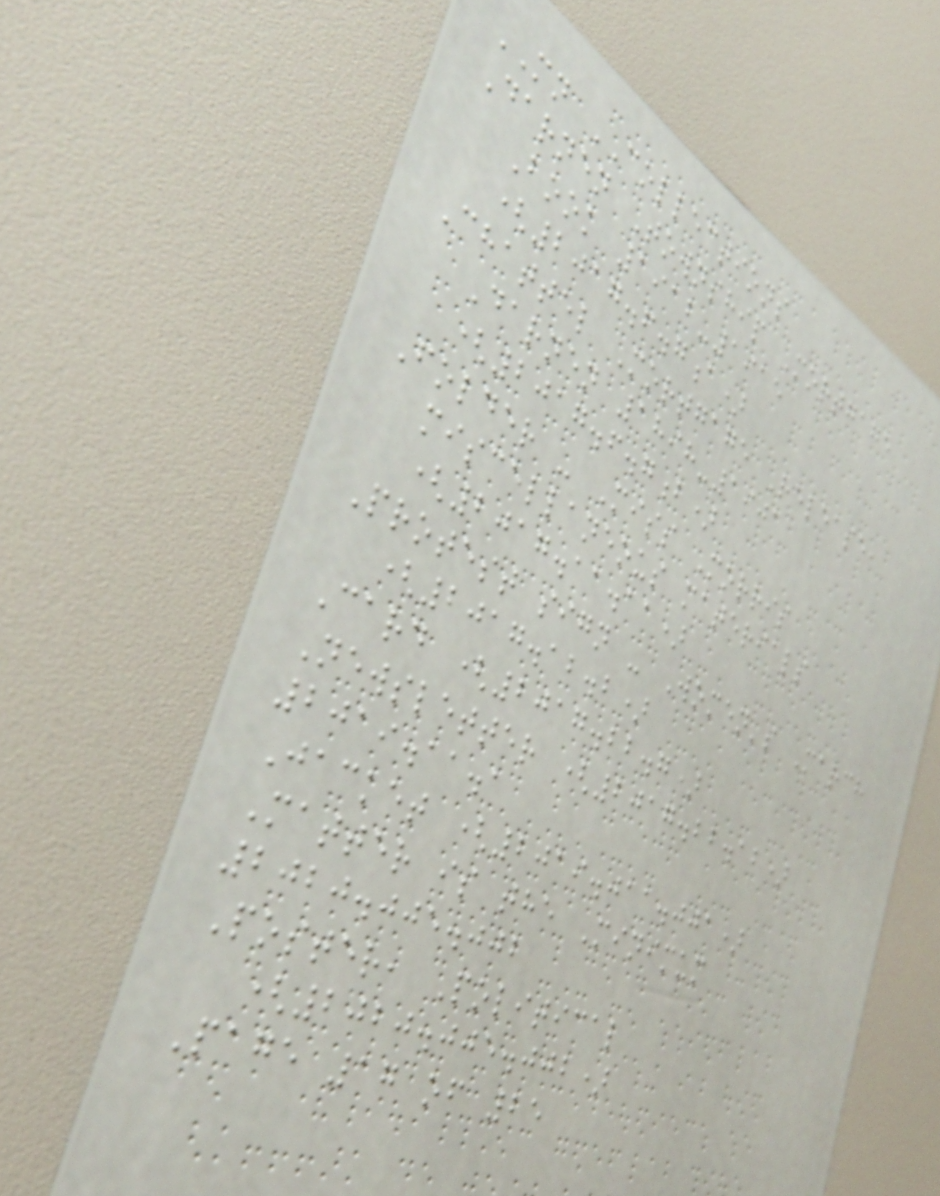MN COLLECTIONS
Darnen Township Mortgage
Book 1912-1915
(2017.6.7a)
Chattel Mortgage Release,
Darnen 1898-1901
(2017.6.7b)
Folder - Miss Morris
miscellaneous materials
(2017.11.11)
Protest sign - Women's March
(2017.12.2)
Card (2017.22.7)
Newsletter (2017.22.12)
2019.11.1
Jacket (2019.011.001)
Matter is the Minimum
2020.005.002
Poster, Political
(2020.005.002)
Page 17 of 25
